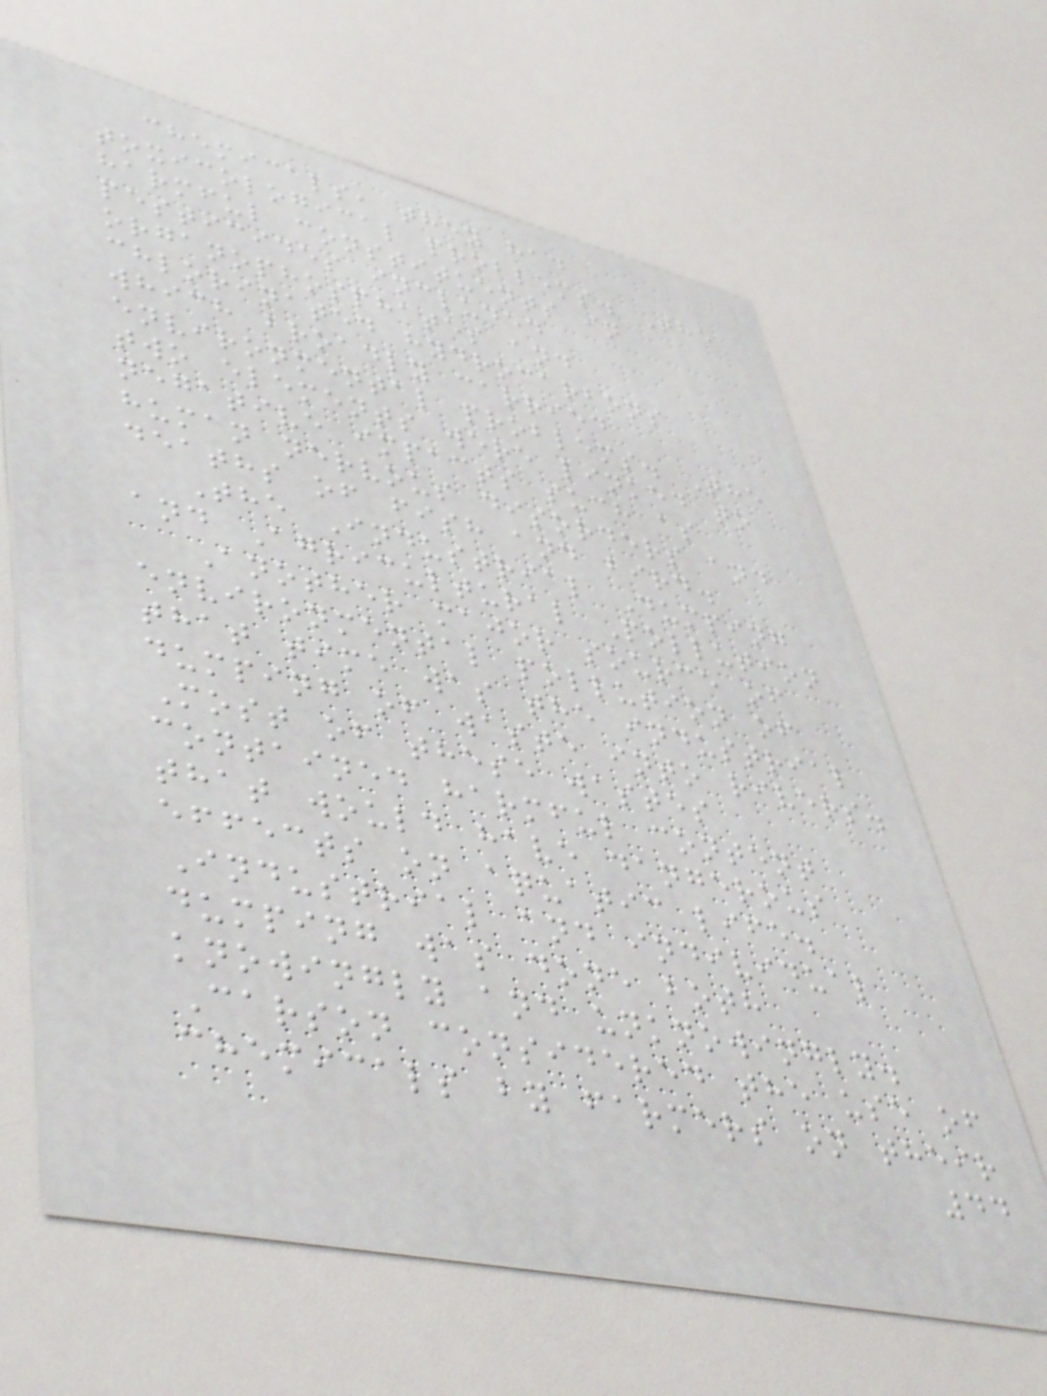chemicals, they had
toxicological problems. The
harmful constituents in
pesticides included
organophosphates and
chlorinated hydrocarbons
which broadly carried
environmental problems. The
two elements were linked to
negative impacts such as
human nervous disorders and
deaths of fish and bird.
The Industrial Dumping
and Agricultural Pollution
Another major source of
environmental pollution of
that time was the industrial
dumping of waste into rivers.
Most of these wastes
contained harmful content
that would have dangerous
effects on aquatic life.
Industrial and individual
dumping was done both
knowingly and unknowingly.
Carson considered the use of
chemicals by farmers on their
44
